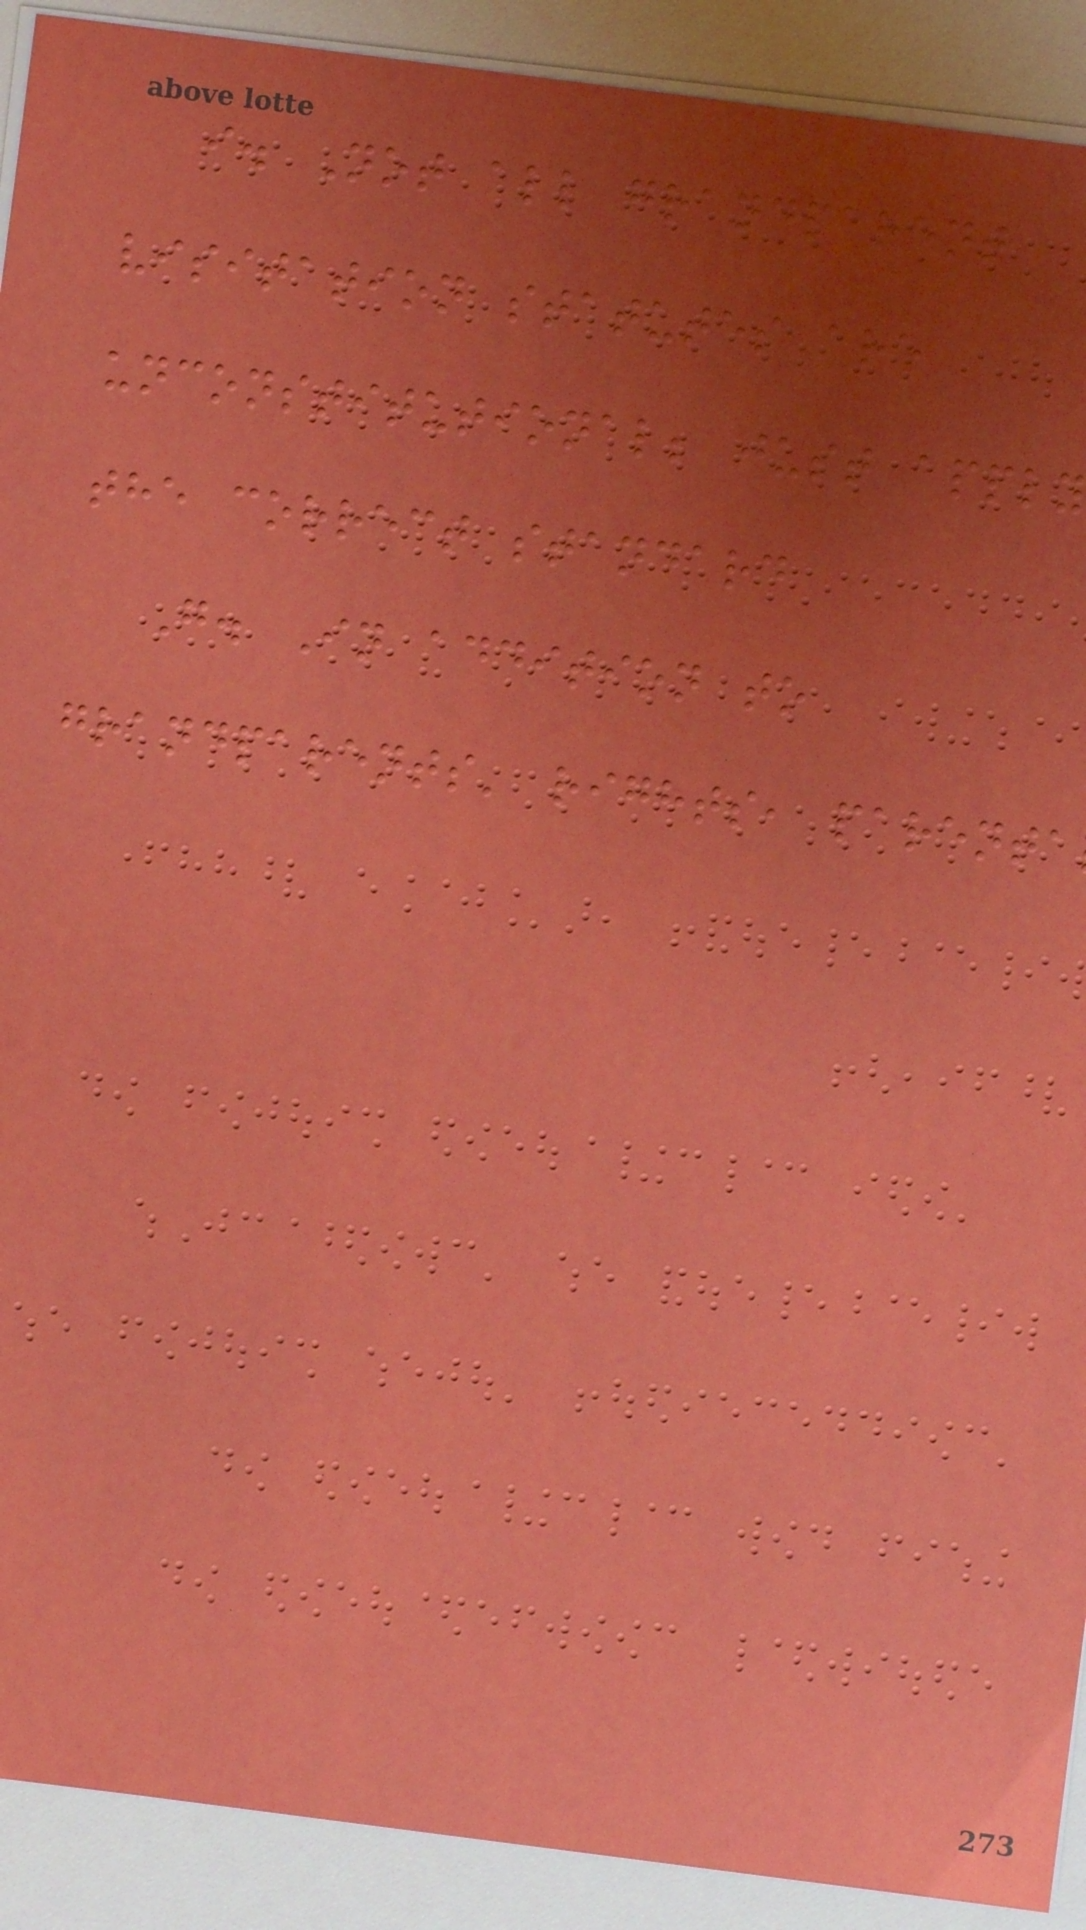i. Not all grandparent
visitation statutes are
unconstitutional; just apply
the correct standard
G. In addition to
grandparents' rights, parenta
